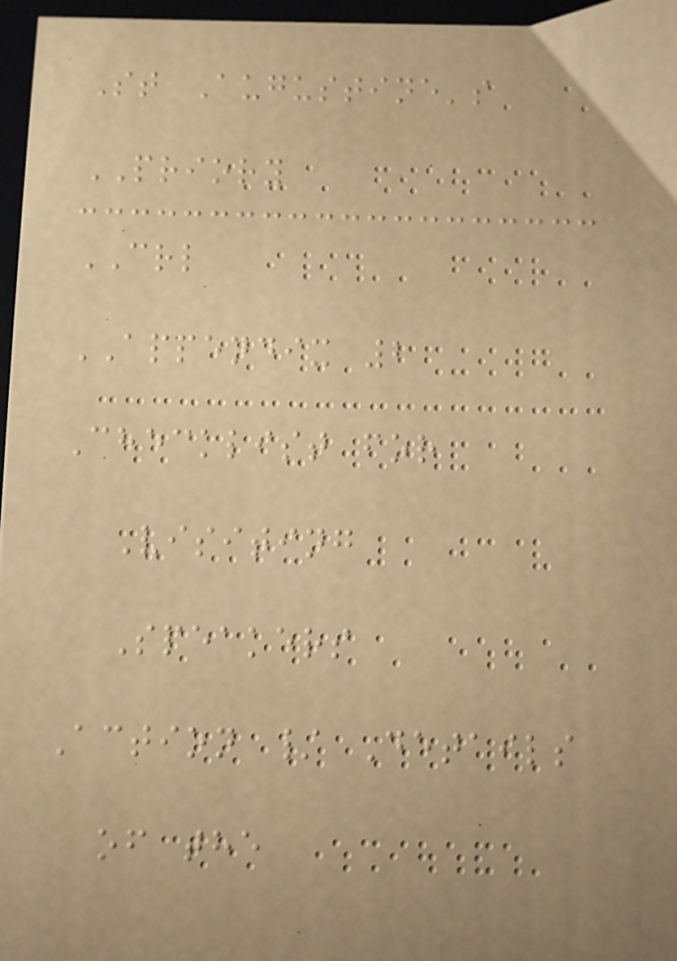St Augustine's
PRIORY
CRL
APPENDIX 2
Checklist for
Visiting
Speakers
Action / Details
of the
